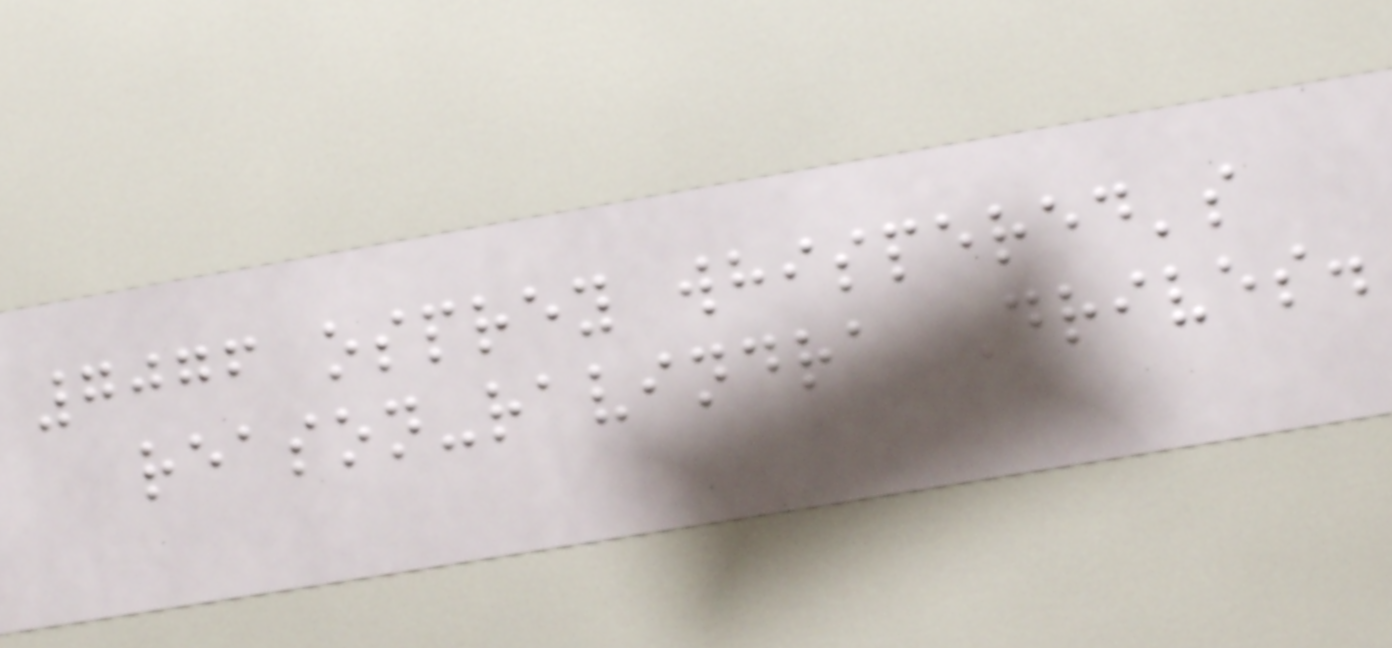7076 osprey whispered's
reason-ravindra Drives.
